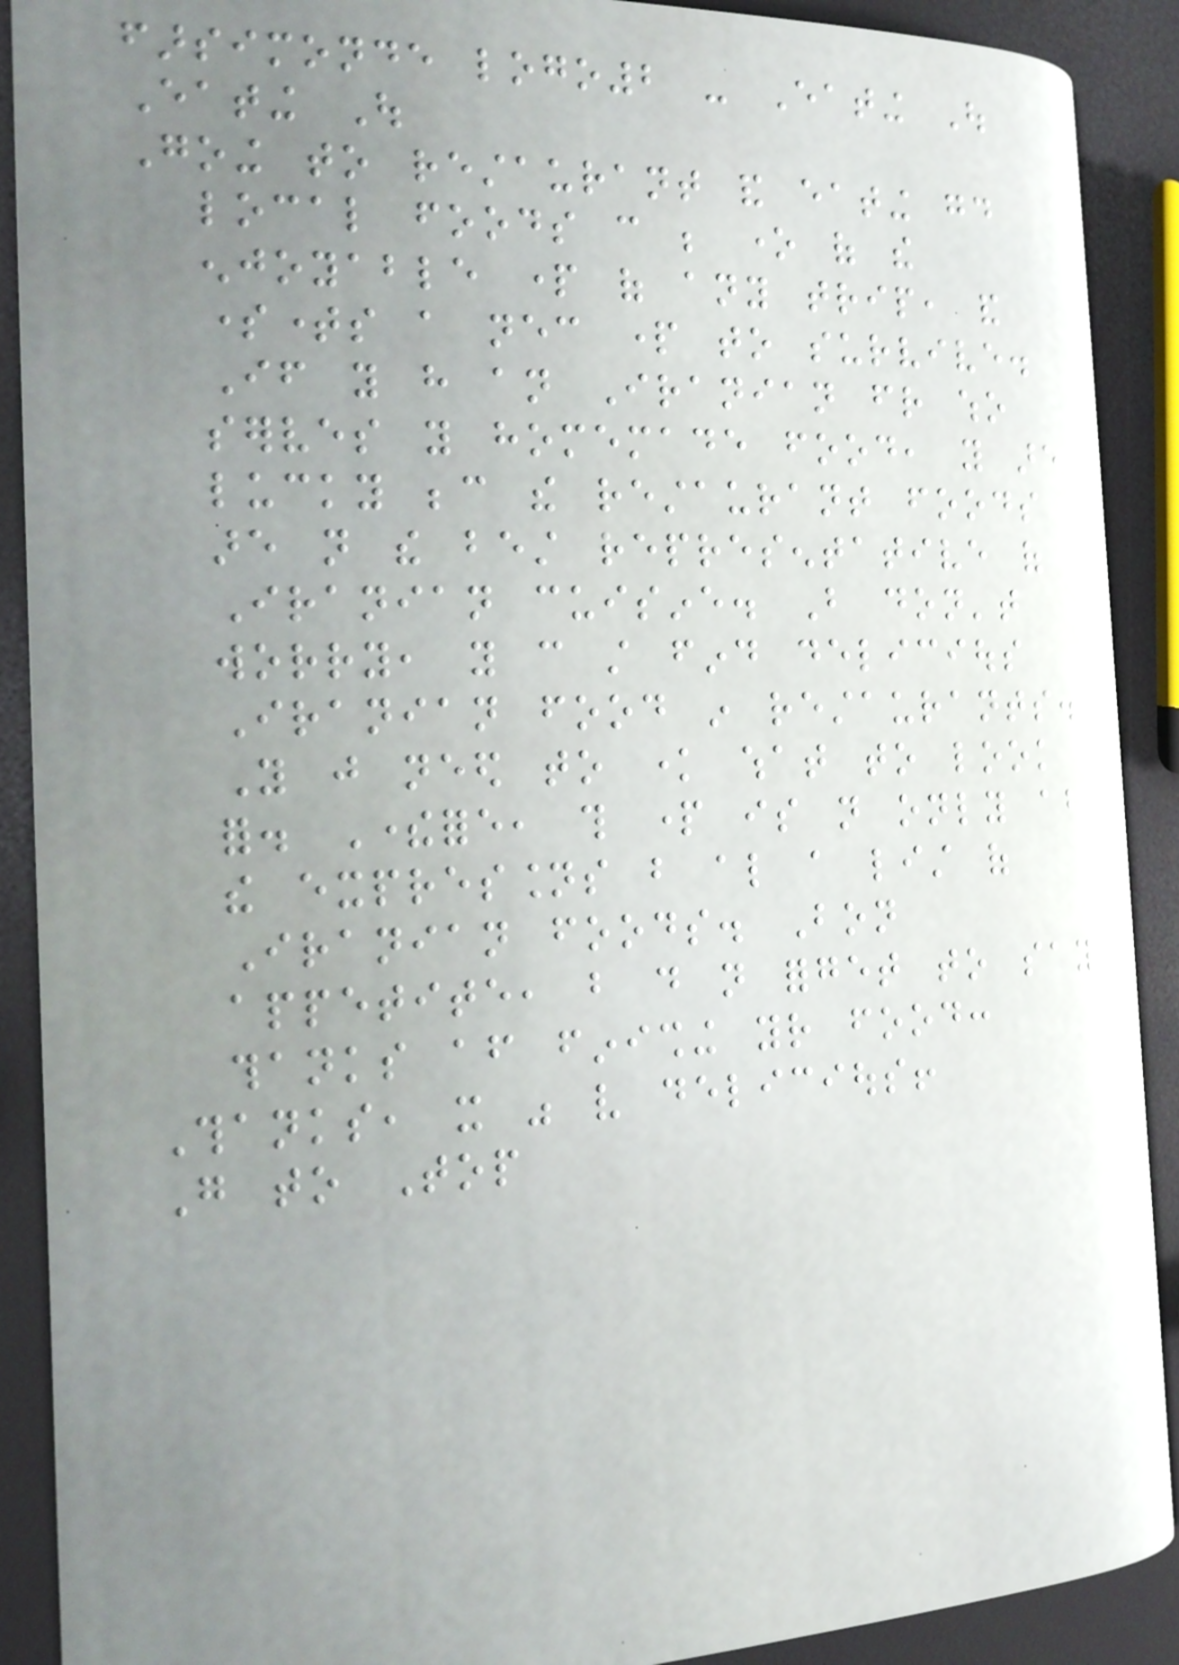farsimonde logo2 - Eating Out
Eating Out
Going to restaurant and eating good
local foods can be one of the
enjoyable part of any trip, and
sometimes a necessary part to survive.
If you have an Iranian friend who
serves you homemade food, you are
lucky because the restaurant foods
are not the best representative of
Iranian cuisine. But don't
worry, you can still find delicious
Iranian food in restaurants.
You just need to know what to look
for. Therefore, this part is not only about
the expressions but also a list of
Iranian foods. Bon
appetite, but do not forget to say
thanks after finishing your food:
Thanks, it was very delicious!
Go to Top
